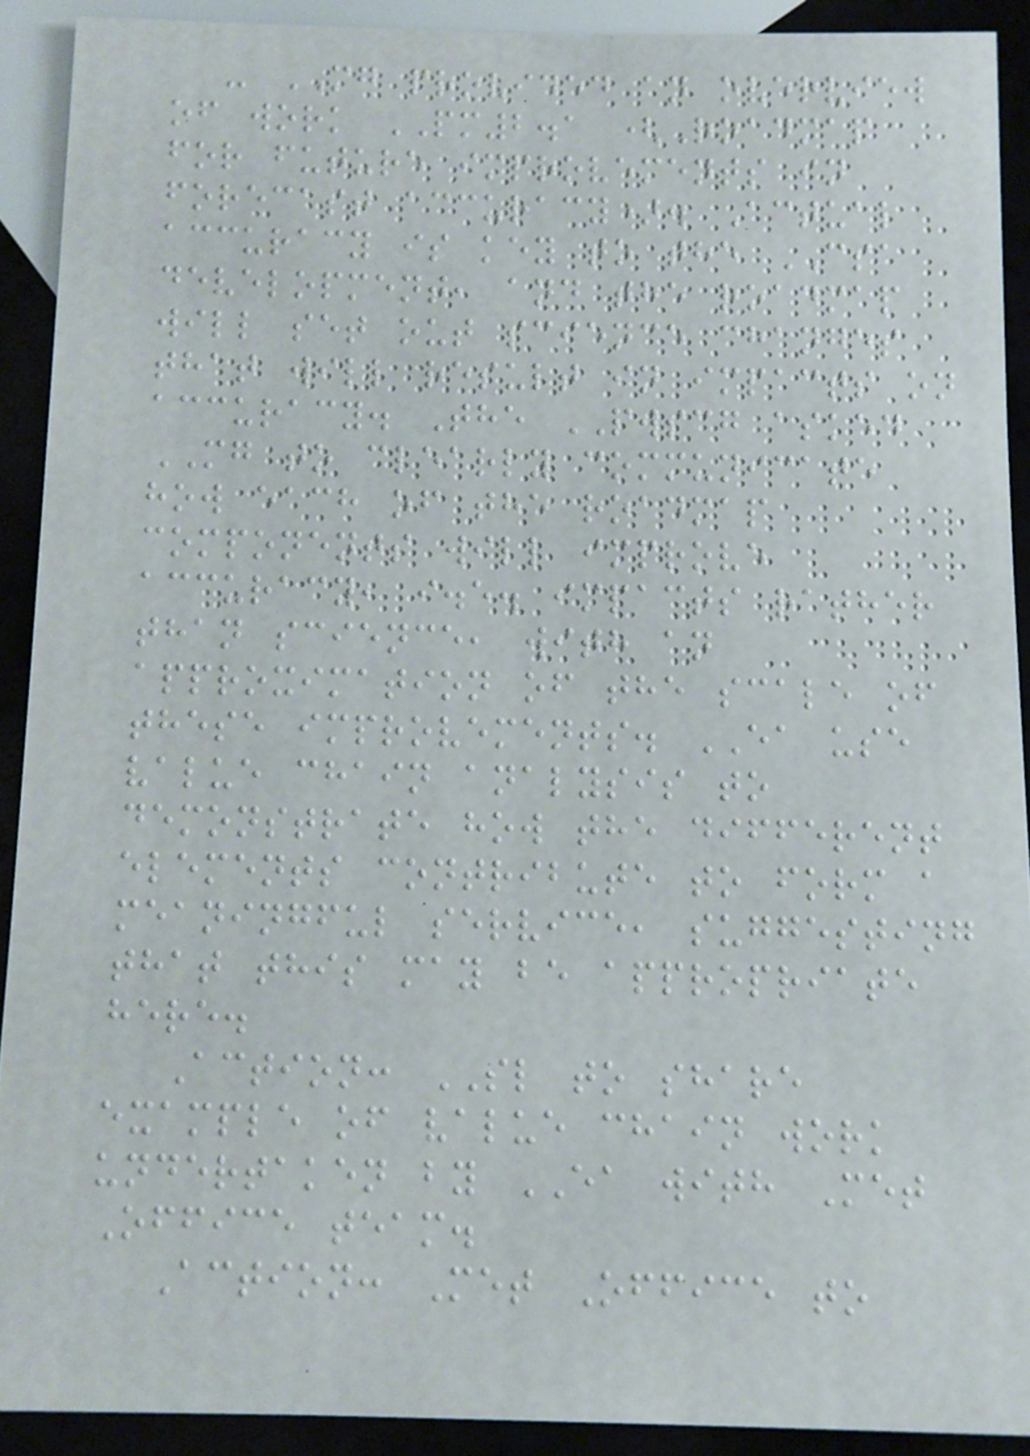- MG provided an overview
of work PM2.1 (Roadmap
for future improvements in
forecast accuracy). Actual
accuracy is key to the CSA
development, and the roadmap
will set out science changes
that will result in impacts on
accuracy. The PWSCG asked
MG to clearly communicate
how each of the roadmap
components will improve
accuracy, i.e. impacts rather
than science, with an
approximation of the scale of
these improvements. EA use
value chain analysis to
demonstrate how the different
elements contribute to form a
meaningful service, suggesting
that this may be appropriate
here.
Action: SL to share
example of value chain work
undertaken by EA with Met
Office team.
Action: Met Office to
